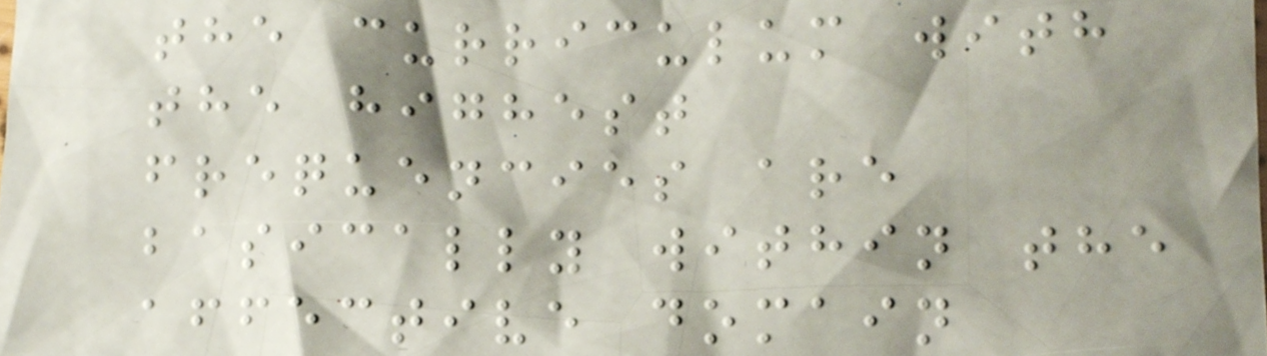the curriculum with
the highest
frequencies are
basically within the
affective domain
